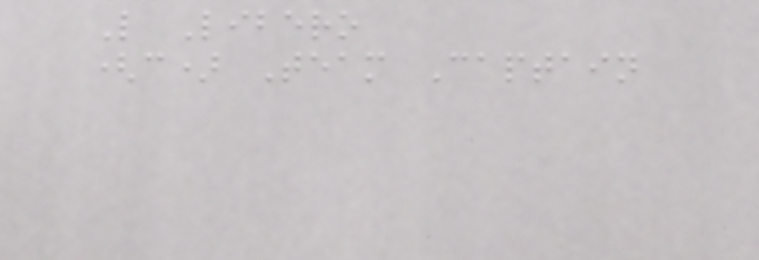L Libero
(c) Team Captain
